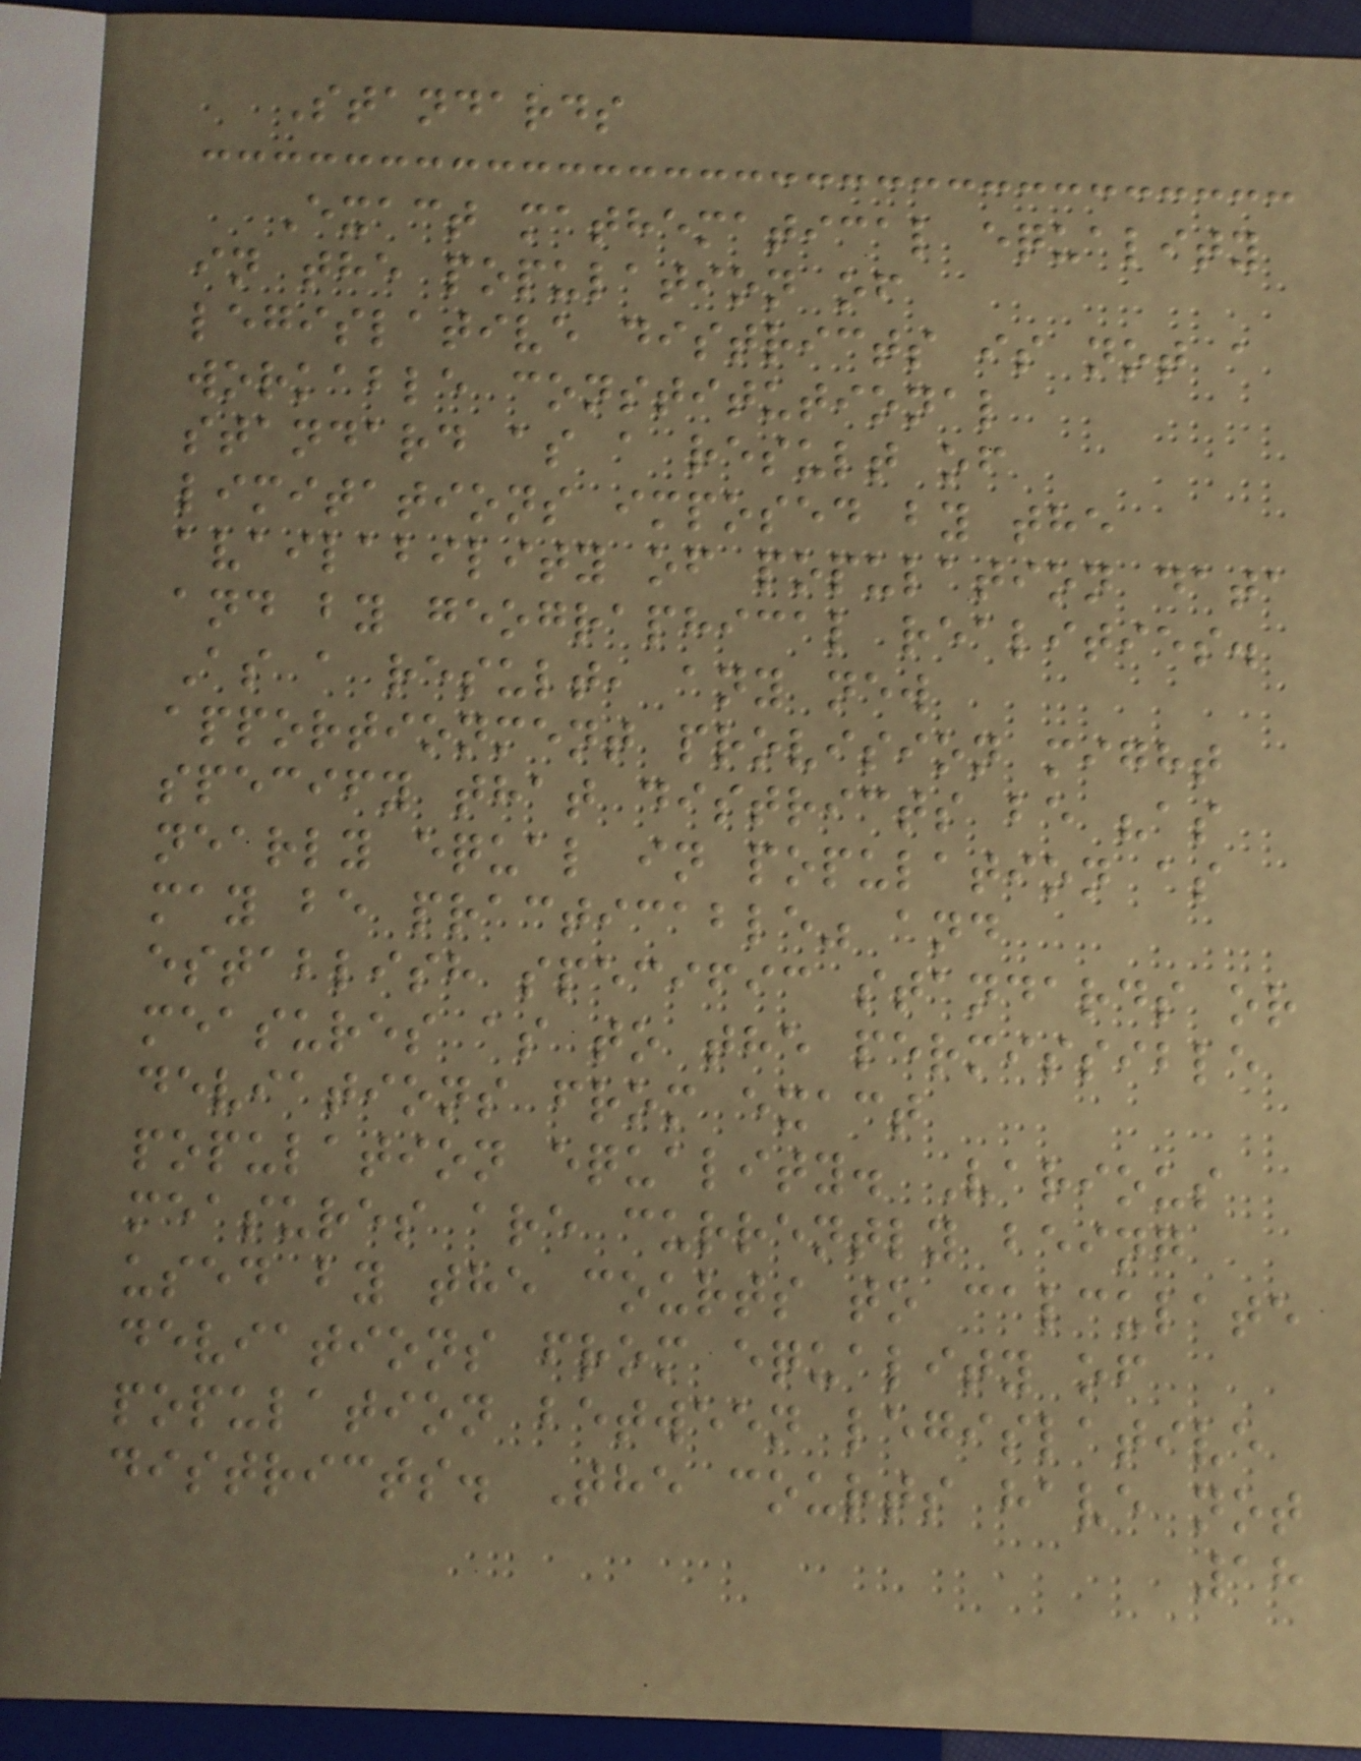Standards
Exact mathematical equality
in the population of
legislative districts is not a
workable constitutional
standard as a result of
limitations imposed by the
availability of population data
and by geographical realities.
As a result, any new
apportionment provision might
specify that districts be "as
nearly equal in population as
may be practicable" and
establish specific standards or
measures as to the permissible
deviations from exact
population equality. Various
measures are currently being
used by the courts to calculate
deviations from equality of
population between legislative
districts. The courts have not
18
